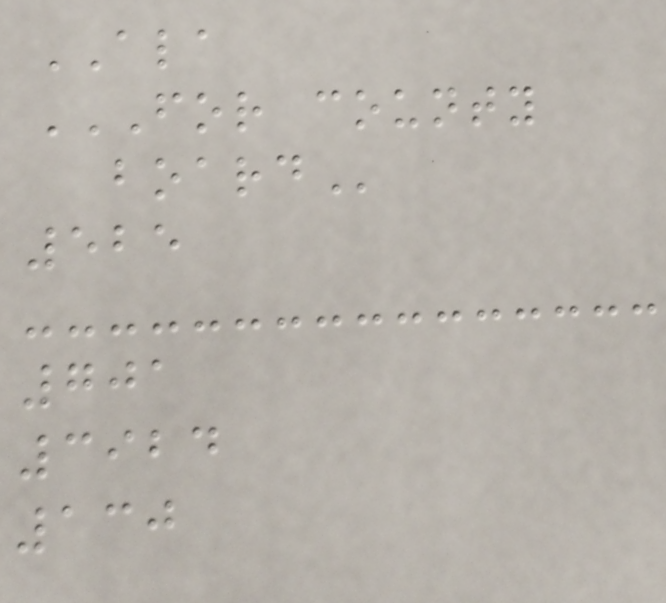ALA
FOR COUNTY
BOARD
525
701
3924
130
